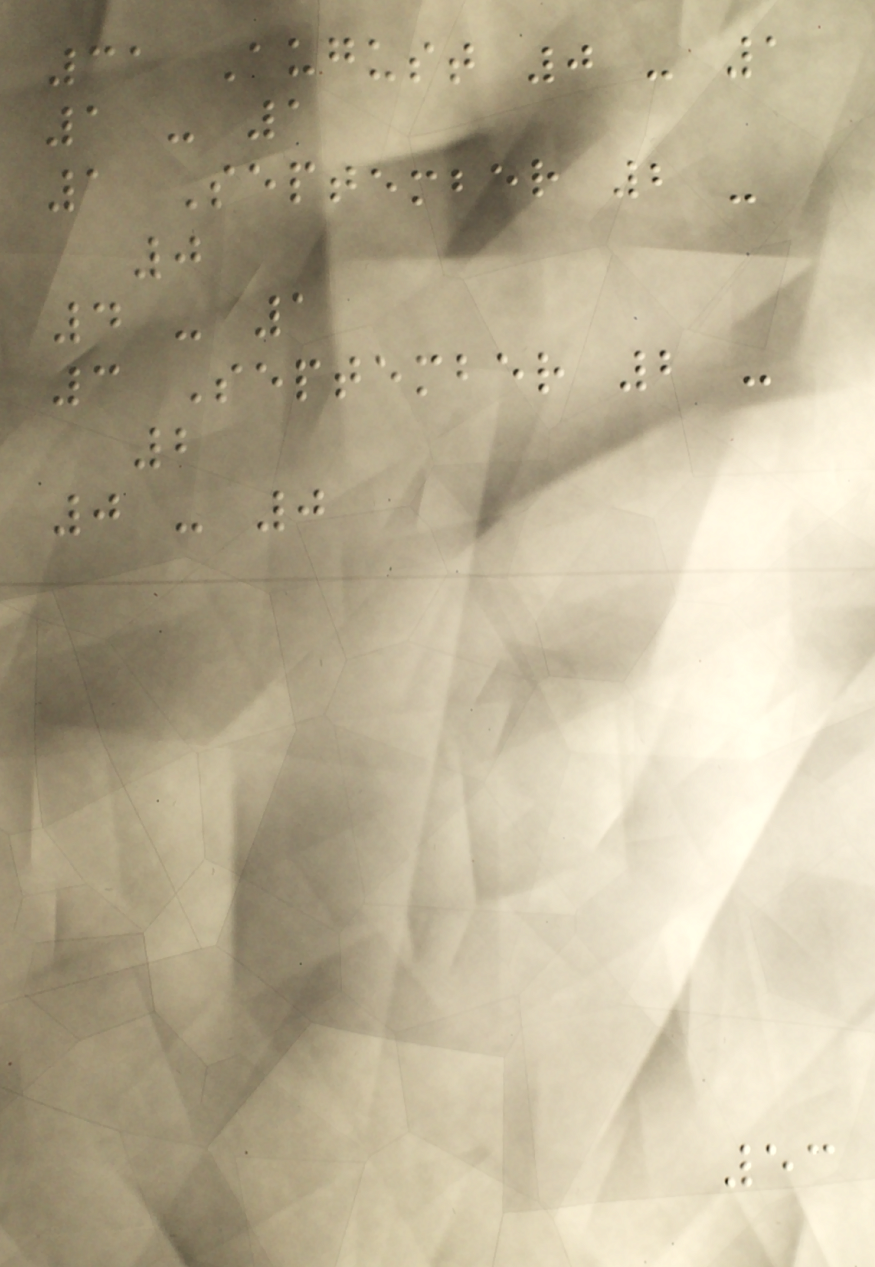31 August 0 - 1
1 - 1
1 September 2 -
0
4 - 1
3 September 2 -
2
0 - 0
53
